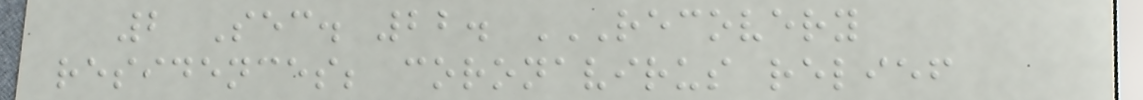2 Sec. 22. RECOVERY
RESIDENCES; CORONAVIRUS RELIEF
